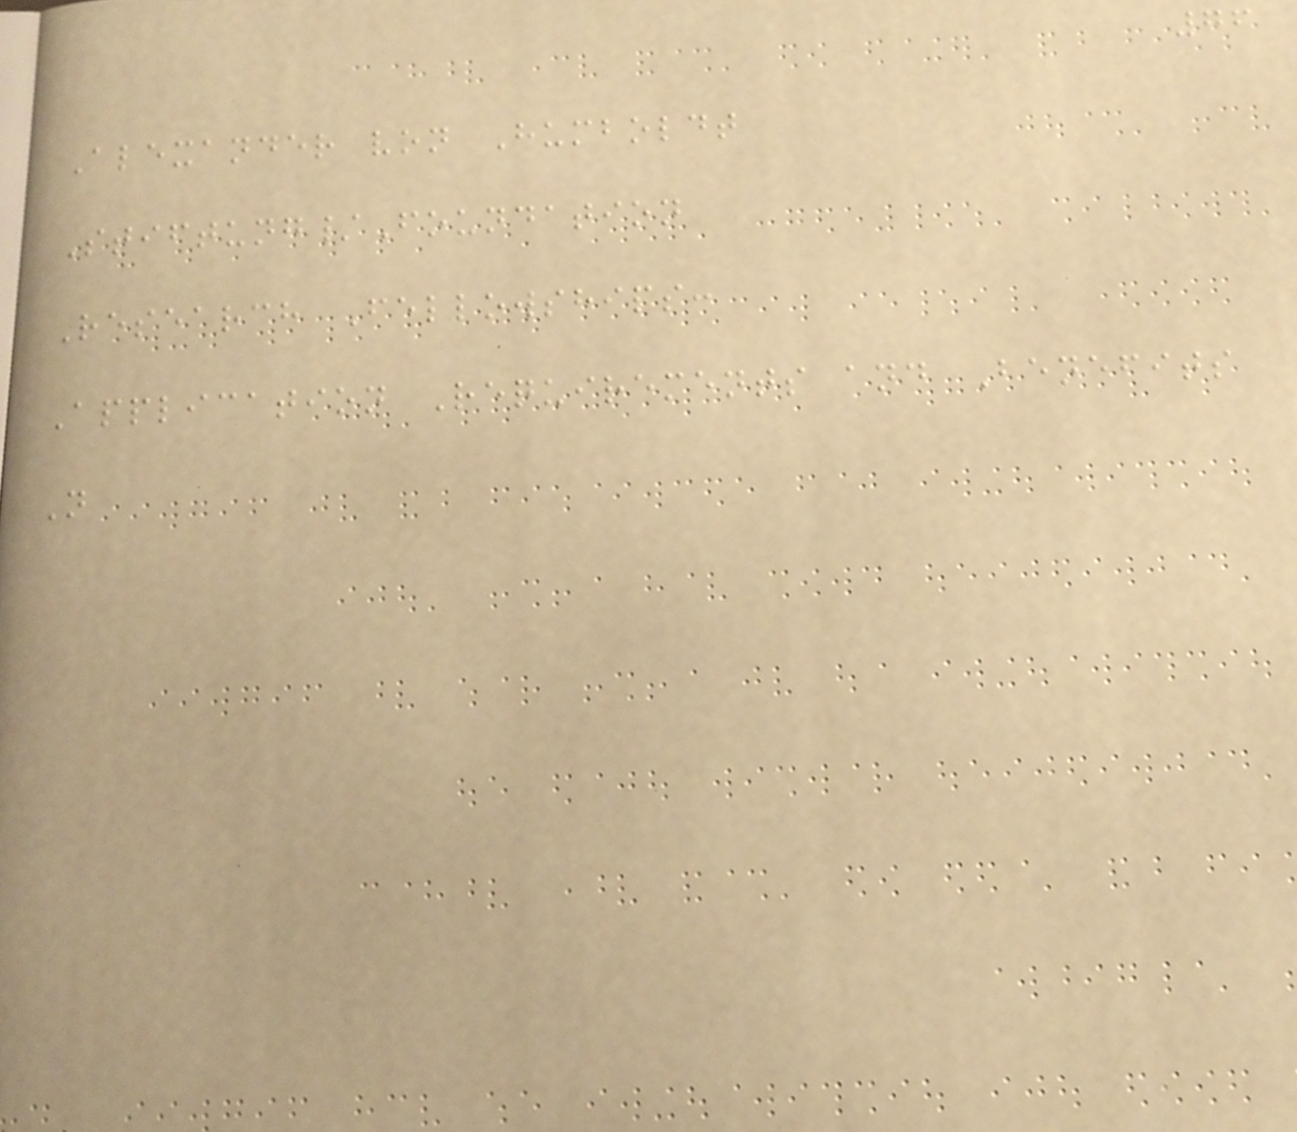76
Alexander von Humboldt
Stiftung/Foundation
Research Fellowships:
Application Requirements and Benefits
N
